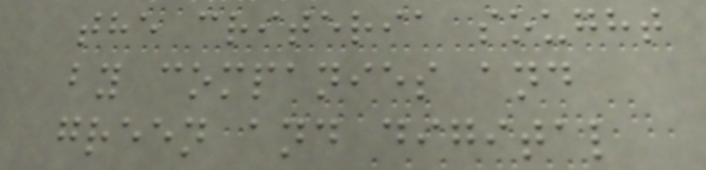the criteria sought
by companies and
green and digital
